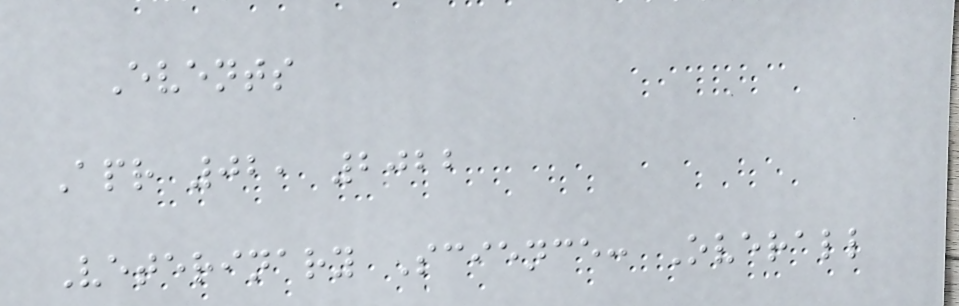Events
Apr 02, 2022
Veterinary Science: Overall
